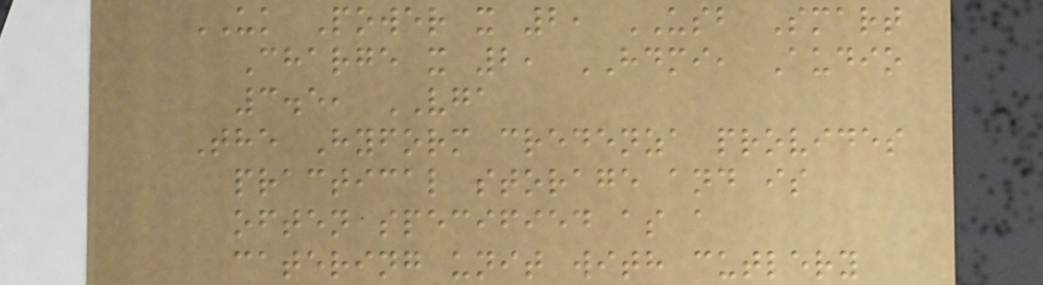UK Power x 2, USB Smart
Charge x 2, HDMI, Audio
3.5, VGA
The Hyform credenza provides
practical storage and is
often specified as a
catering unit with cutlery
